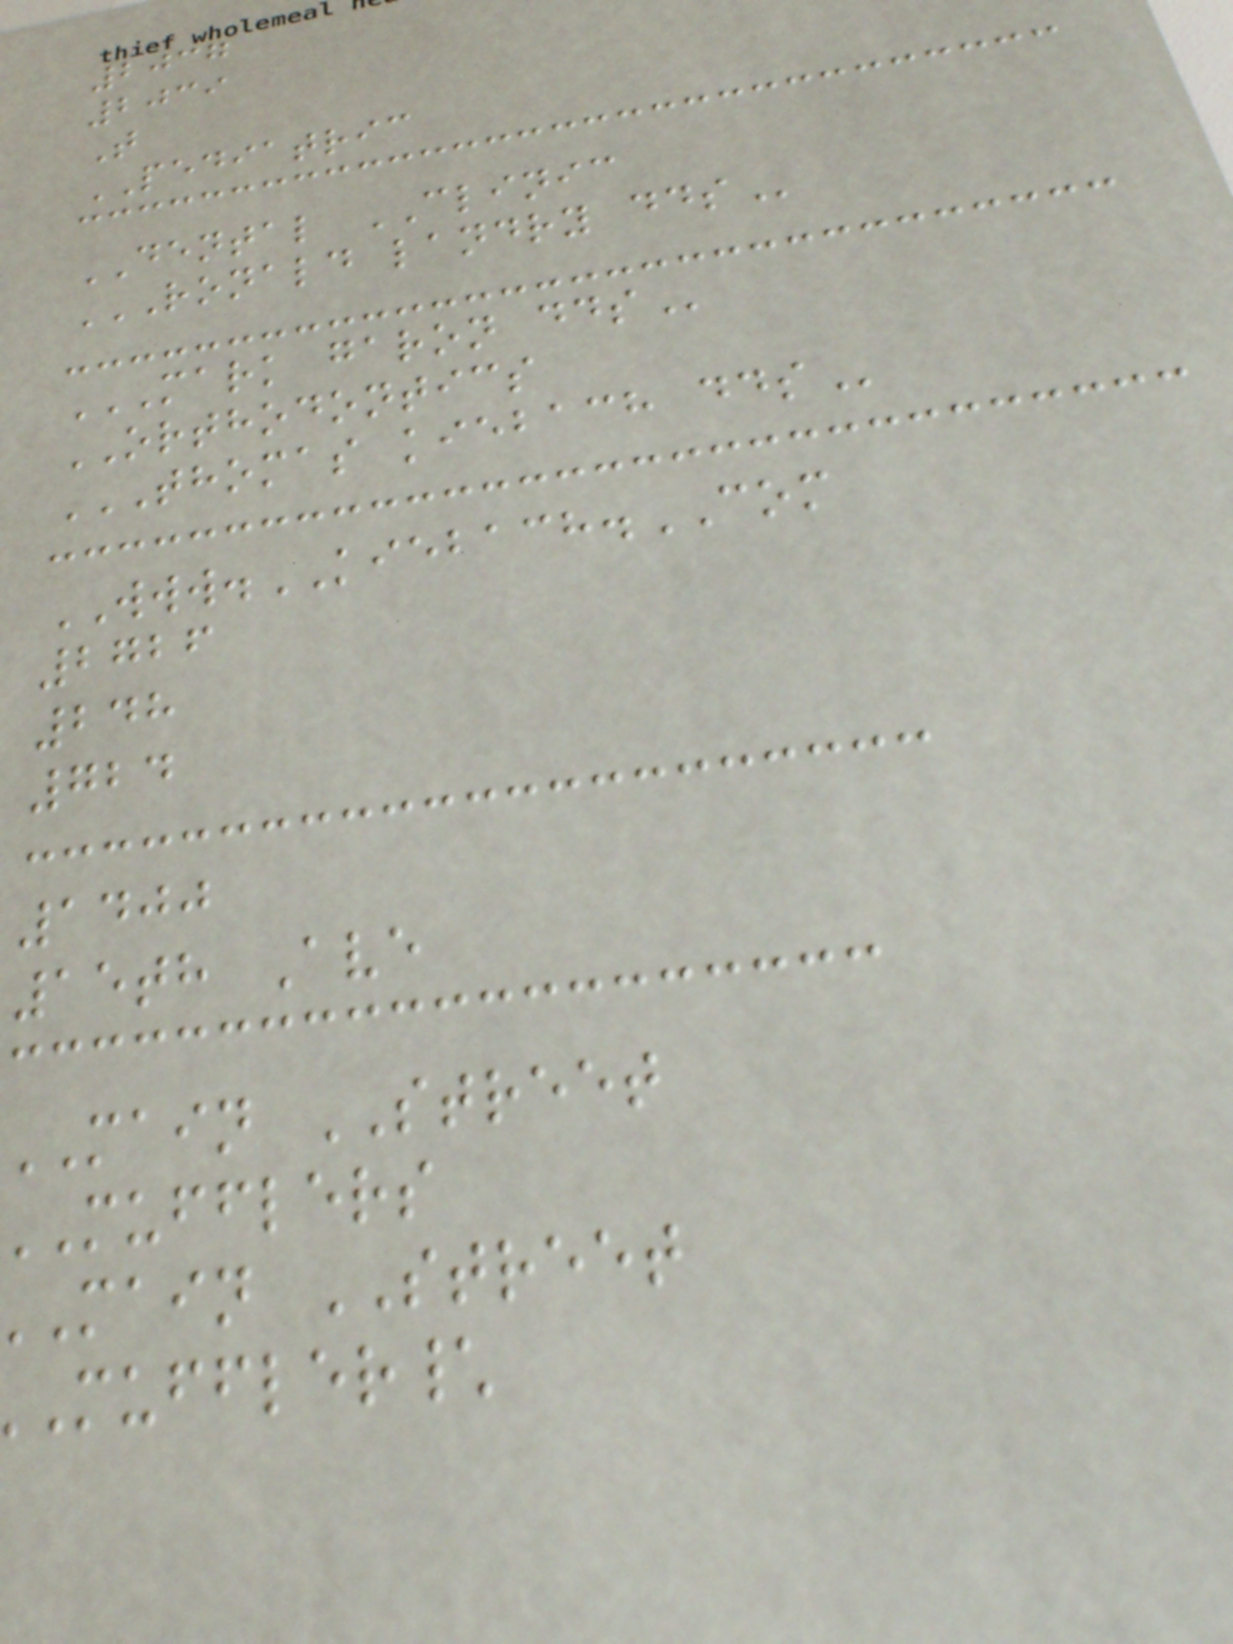2037
2039
T
PEDIATRIC
DENTAL CLINIC
RONALD LANDRY DDS
MARK GARON DDS
ORTHODONTICS
THOMAS KIEBACH DDS
WWW.KIEBACH.COM
2726
248
724
1400
15th Ave
MAIN STREET
mufflers
main STREET
muffler\
